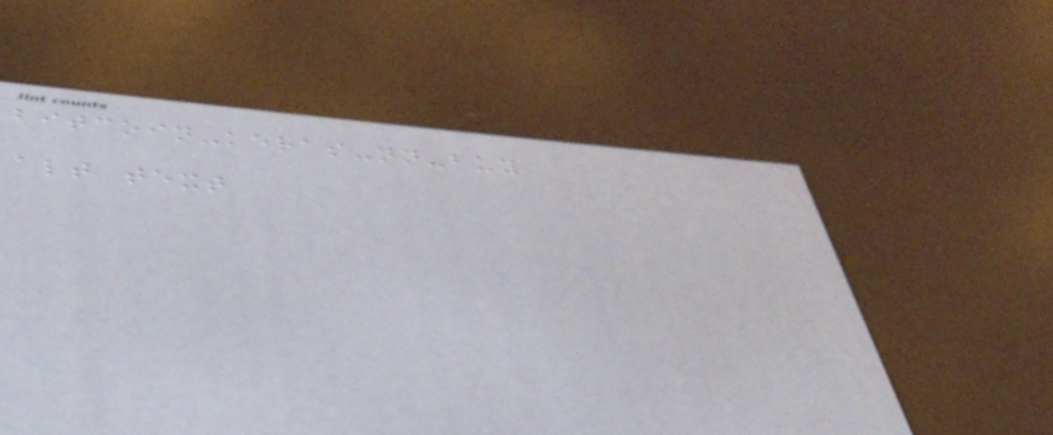bitcoin-keras-nn-buy
alt text
